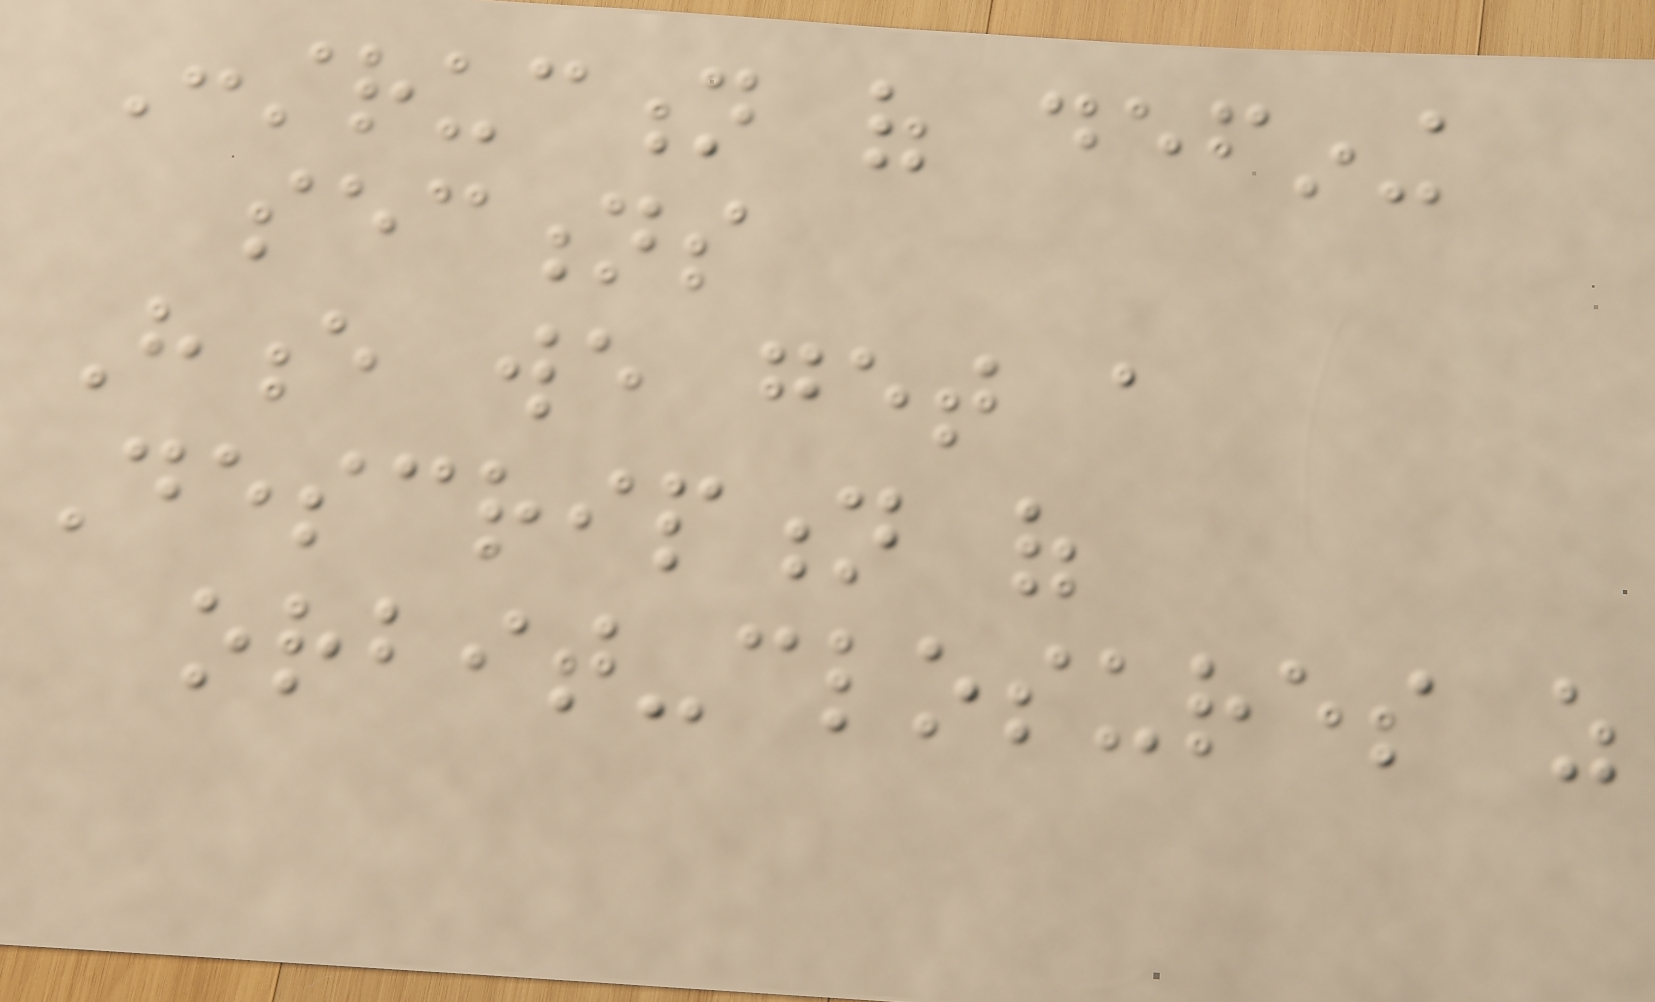Construction of defining
sections
Hence we get a
Description of
orbit-closures as
